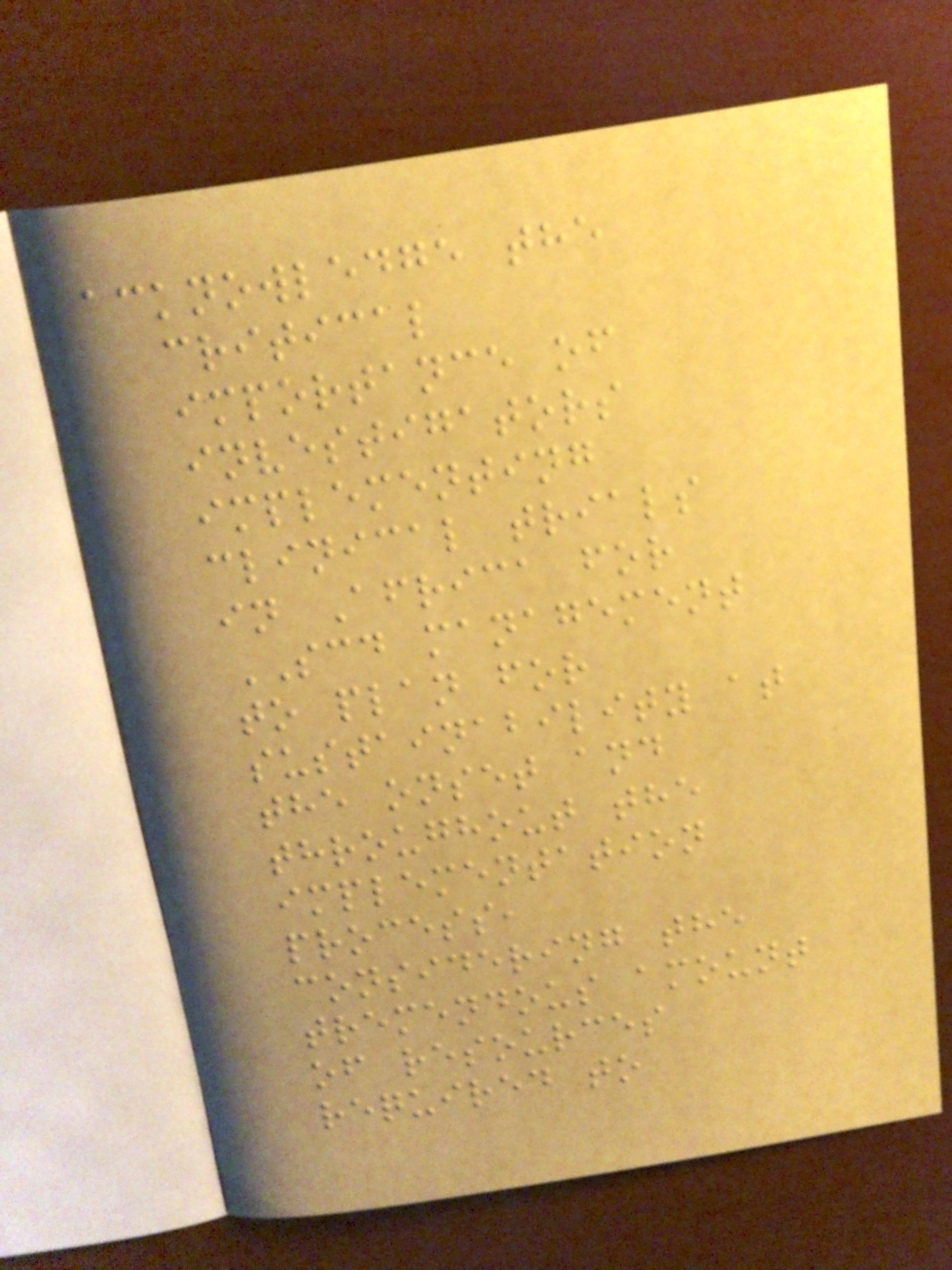acknowledge the
critical
importance of
investigators
implementing
clinical trials
in Africa for
SCD management
to plan for
sustainability at
the onset and
throughout the
implementation
process,
considering the
tremendous amount
of resources
required to
